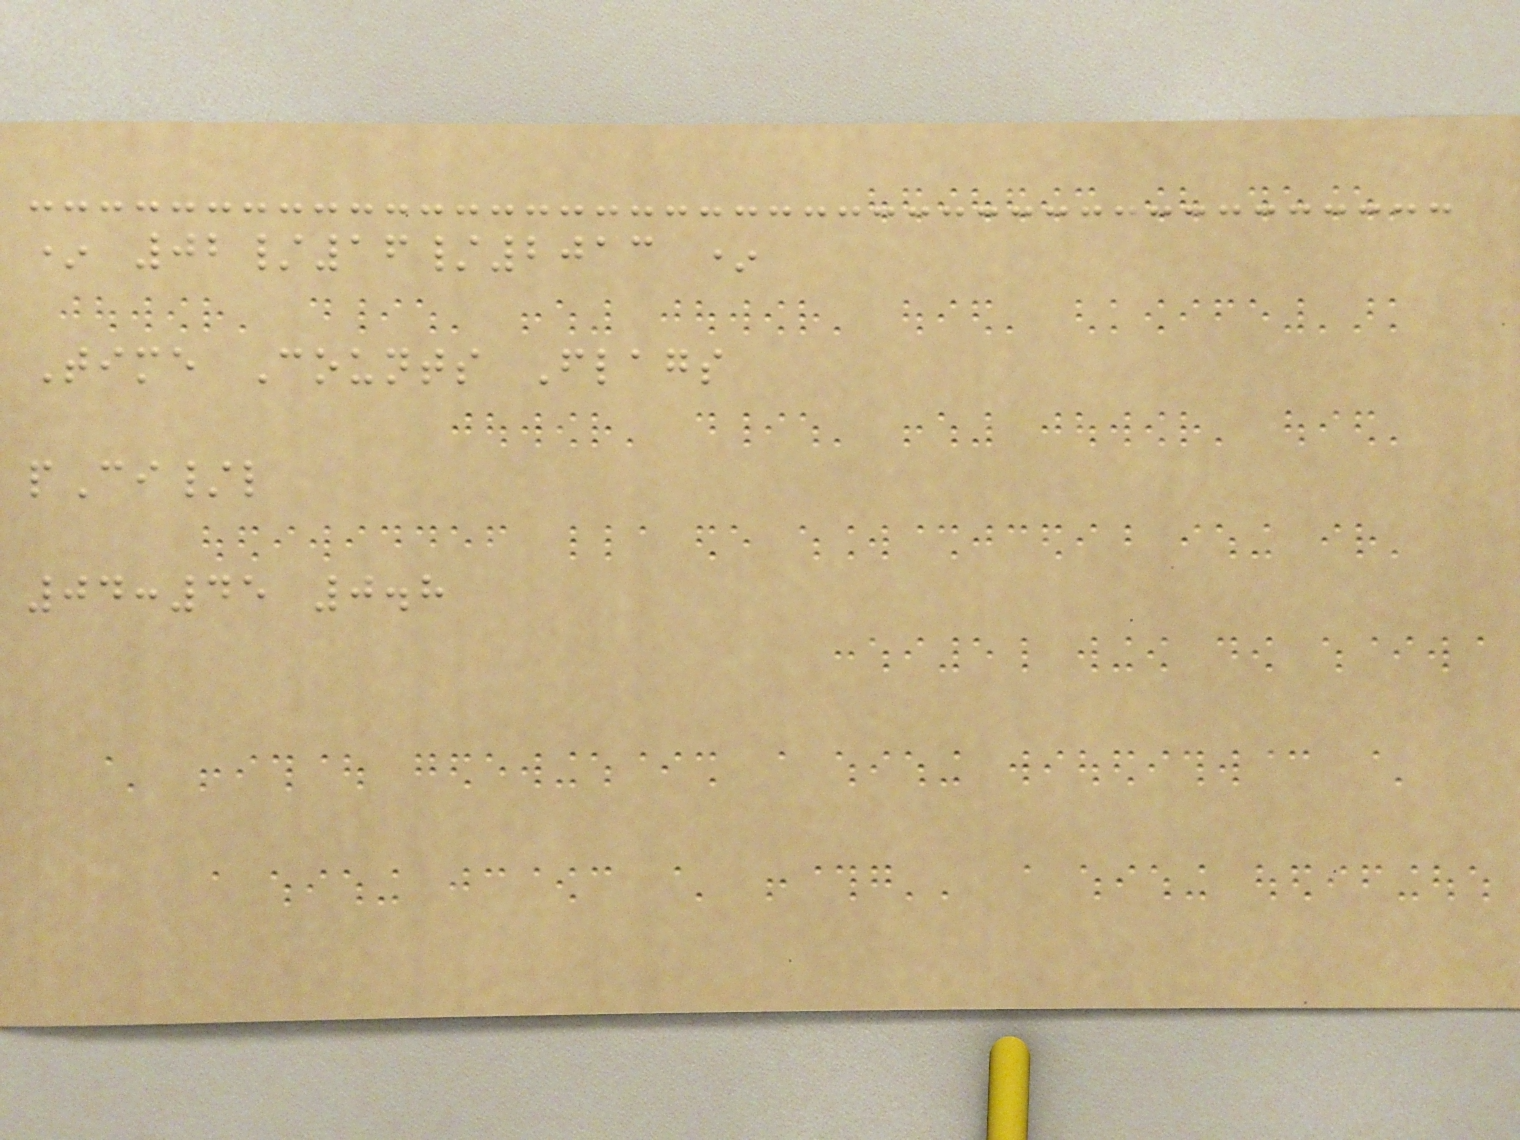* 02/16/2013 *
Time Counts Flags
pCi/l
04:45 0.8
